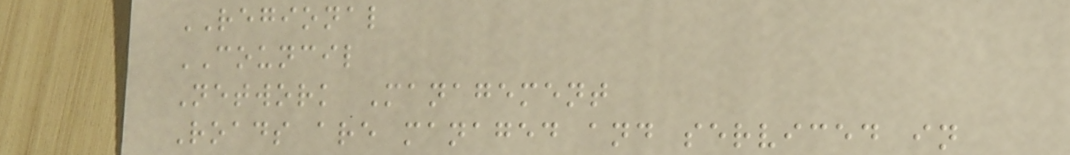REGIONAL
COUNCIL
Network Management
Roads are managed and serviced in
